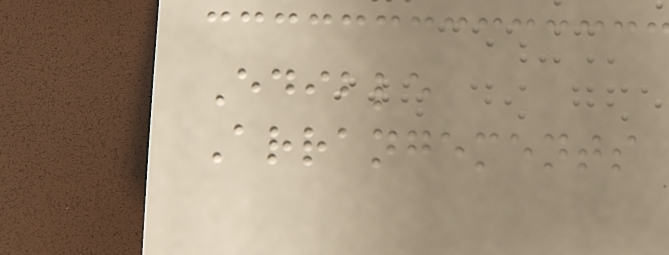Edible
Arrangements
